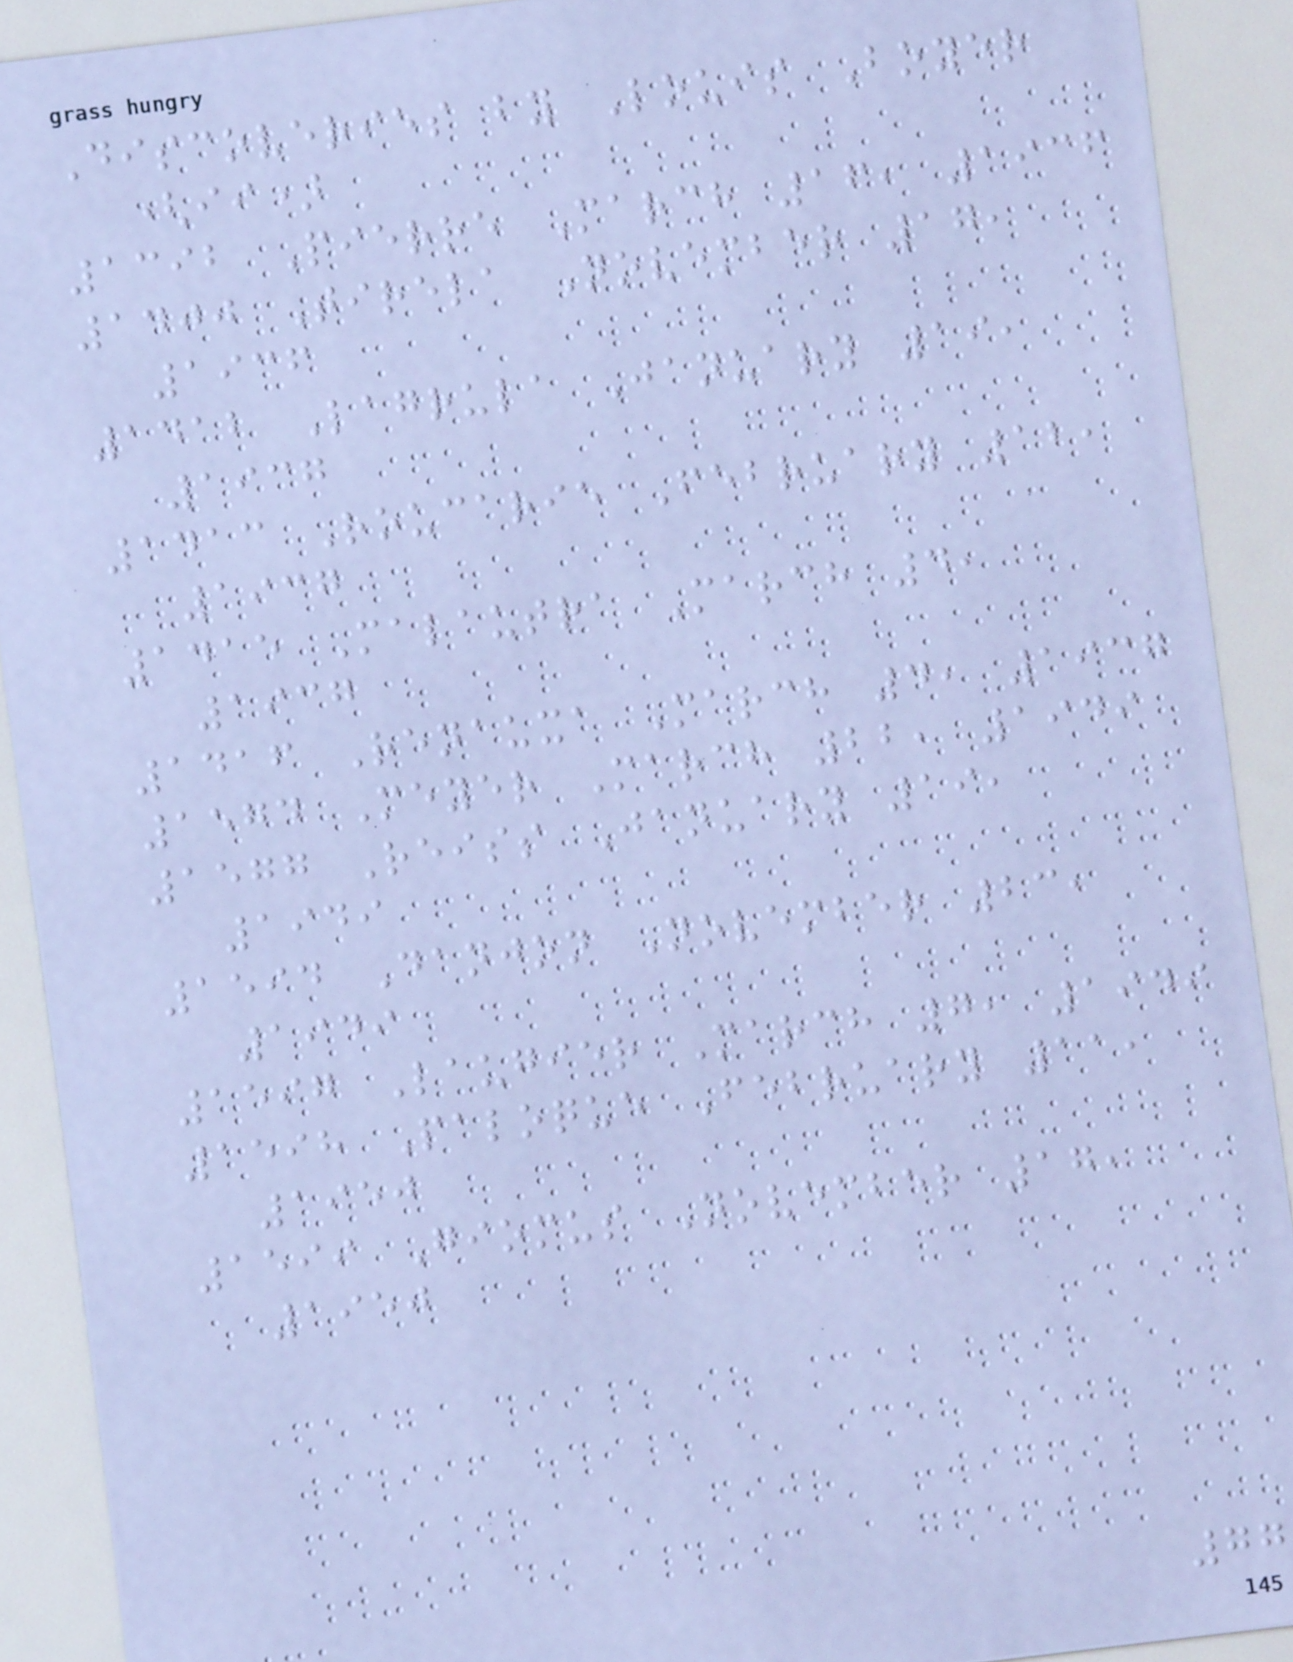Discoveries by Louis Boyer
(ii)
1392 Pierre March 16, 1936
1400 Tirela November 17,
1936
1412 Lagrula January 19,
1937
1413 Roucarie February 12,
1937
1415 Malautra March 4,
1937
1416 Renauxa March 4, 1937
1574 Meyer March 22, 1949
1577 Reiss January 19,
1949
1594 Danjon November 23,
1949
1597 Laugier March 7, 1949
1598 Paloque February 11,
1950
1599 Giomus November 17,
1950
77
